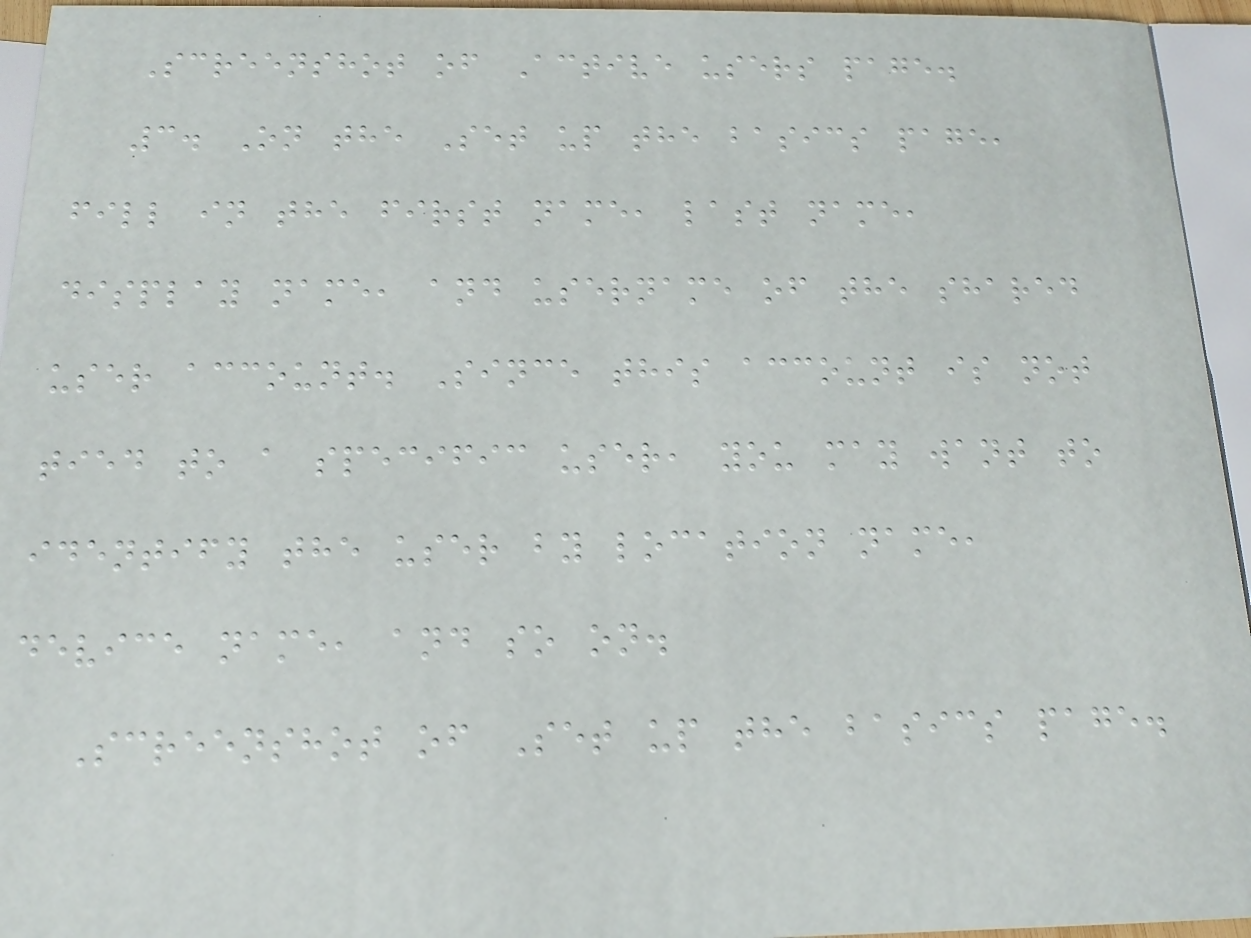Screenshot of Active users page.
3. On the Set up the basics page,
fill in the first name, last name,
display name, and username of the shared
user account. Since this account is not
tied to a specific user, you may want to
identify the user by location name,
device name, and so on.
Screenshot of Set up the basics page.
